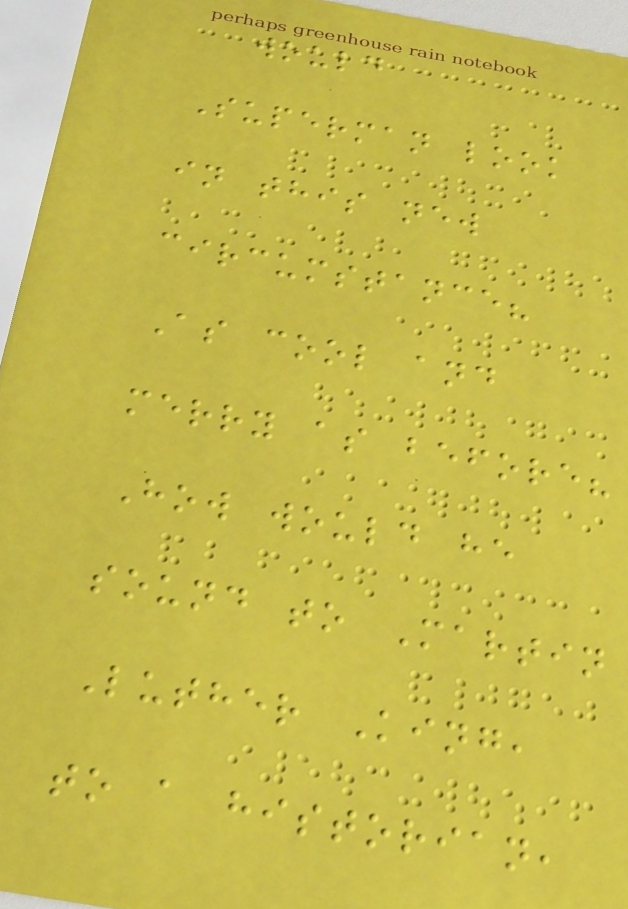would
Superman look
in this new
circumstance?
As cool and
merry as before?
How would he
sound to Martin
Luther King,
to a historian,
